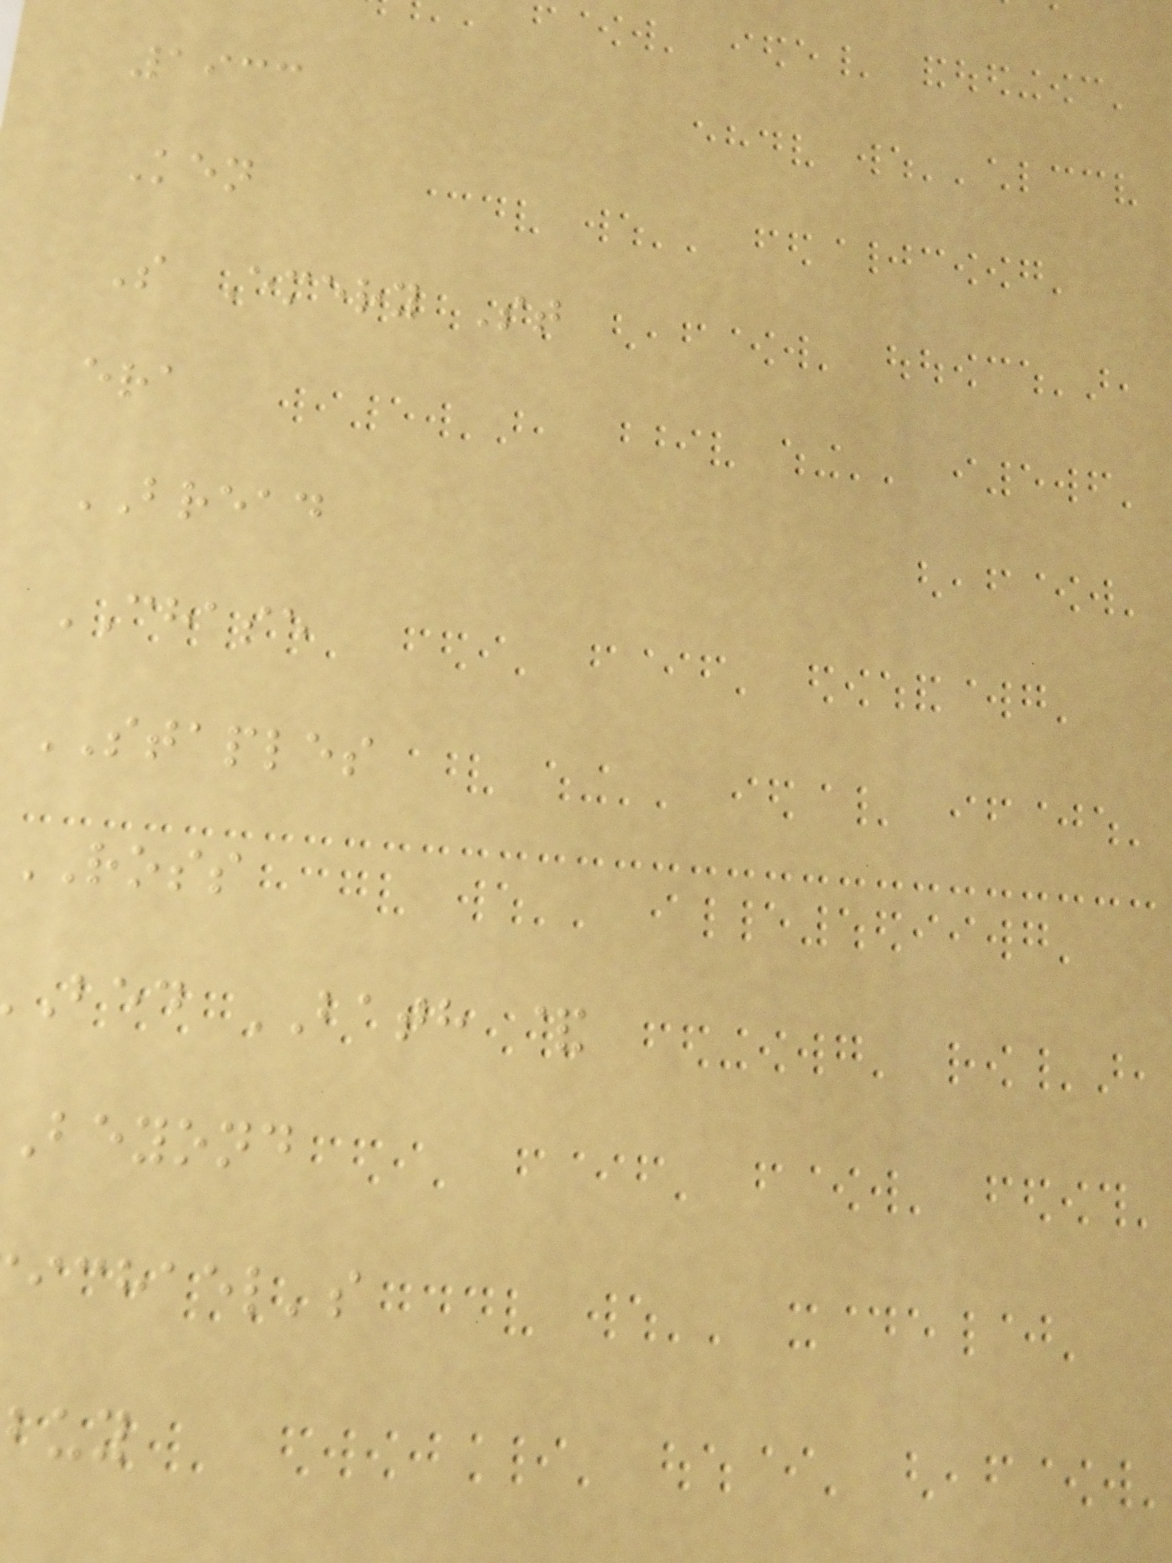1933
Ken
S Emery St
era
BREAD
CHASE
STAPLES
ROSS
bed BATH &
beyond
ichael's
